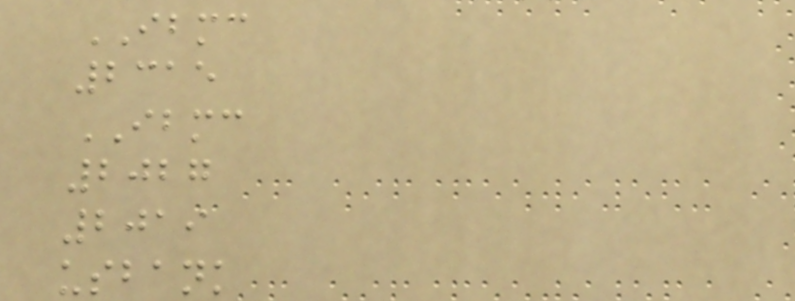IBMC
2315
IBMC
2027
2019
usbank
